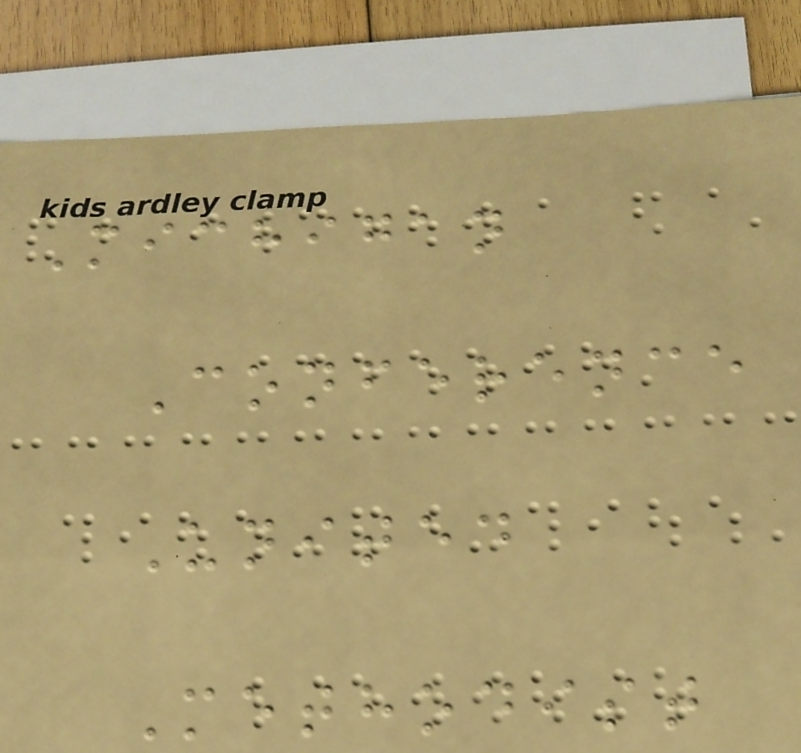Michigan
Conference
United
Methodist
